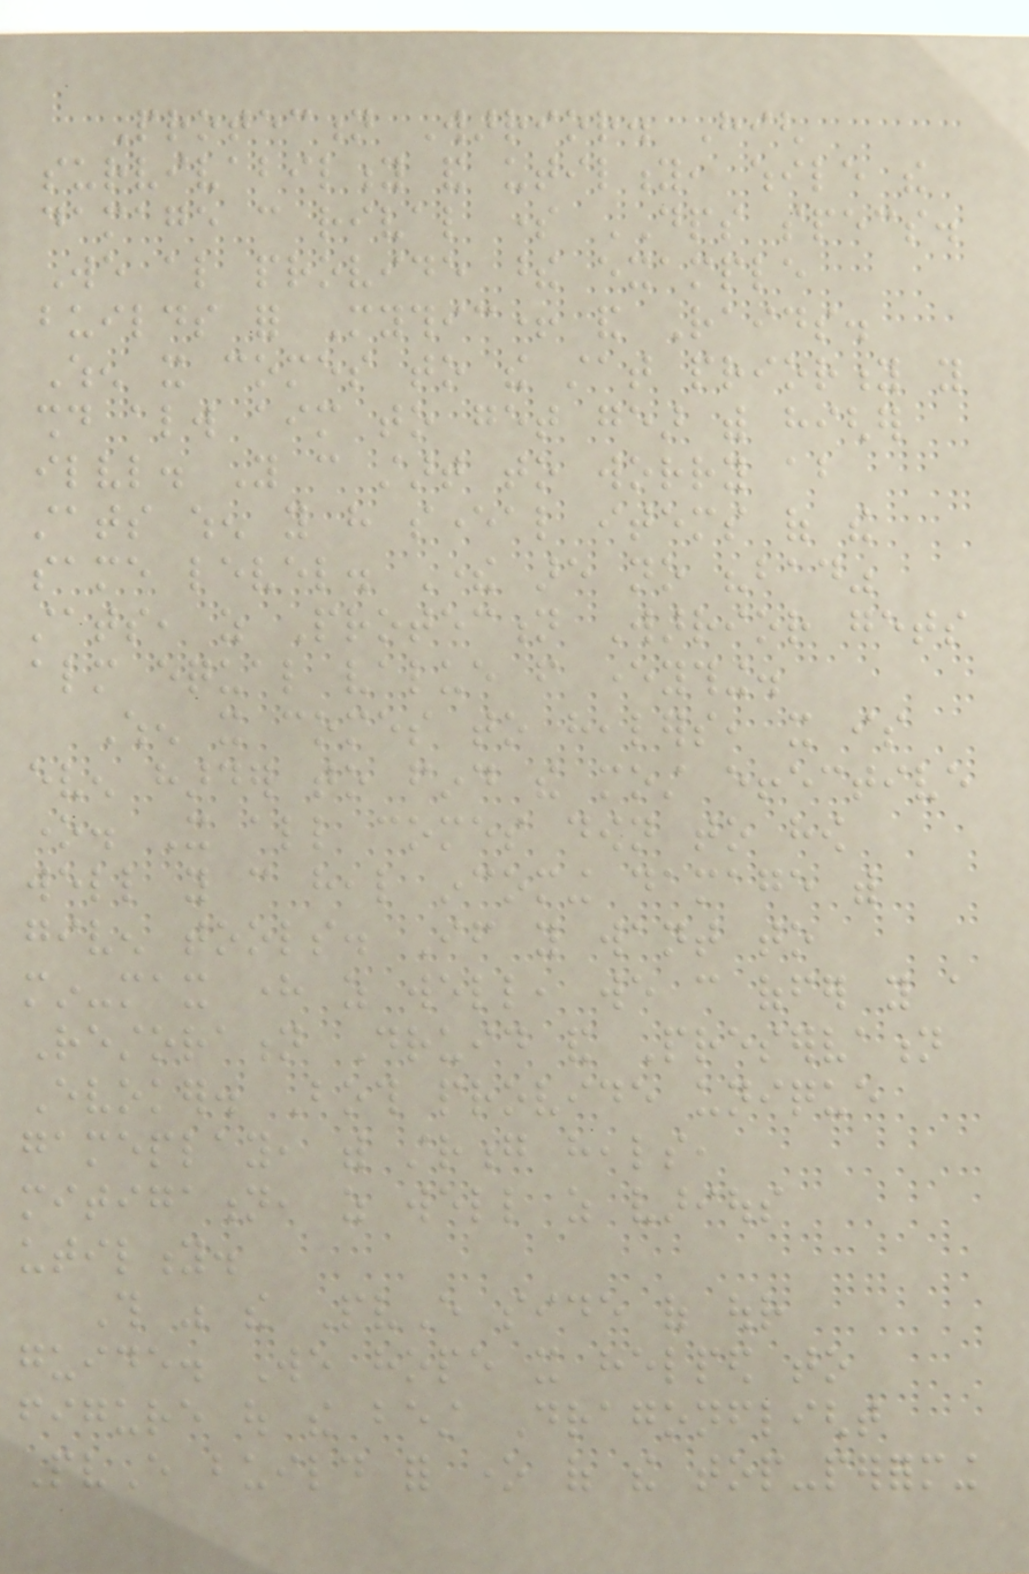Protection Warrior. High
survivability and utility, while the
damage can rival some DPS specs.
We also provide these example
builds for Mythic+ and Raids.
When it comes to the stat priority you
should always aim to get gear with higher
ilvl. You can start to worry about
stats when you have several items of the
same level. There are no "bad"
stats, as Protection Warrior gets
almost equal value from everything.
When it comes to healers, it is
even harder to find the most effective
one. It all comes down to how
well you can heal incoming damage with
given tools. If you want to
min-max here as well, we can offer you a
Restoration Druid and Preservation
Evoker. Both provide unique
gameplay, with strong heals,
mitigation, as well as various
utility.
This was the PvE side of our
guide. We hope it helped to
figure out the best Dragonflight
PvE build for one of the top-performing
